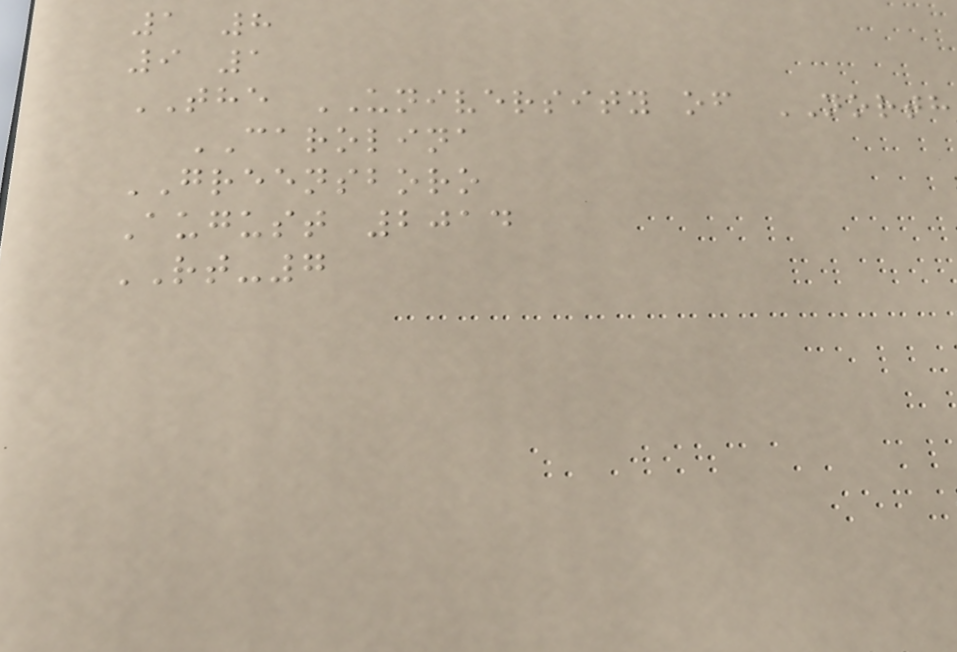1 8
9 1
THE UNIVERSITY of NORTH
CAROLINA
GREENSBORO
August 2014
RT-7
